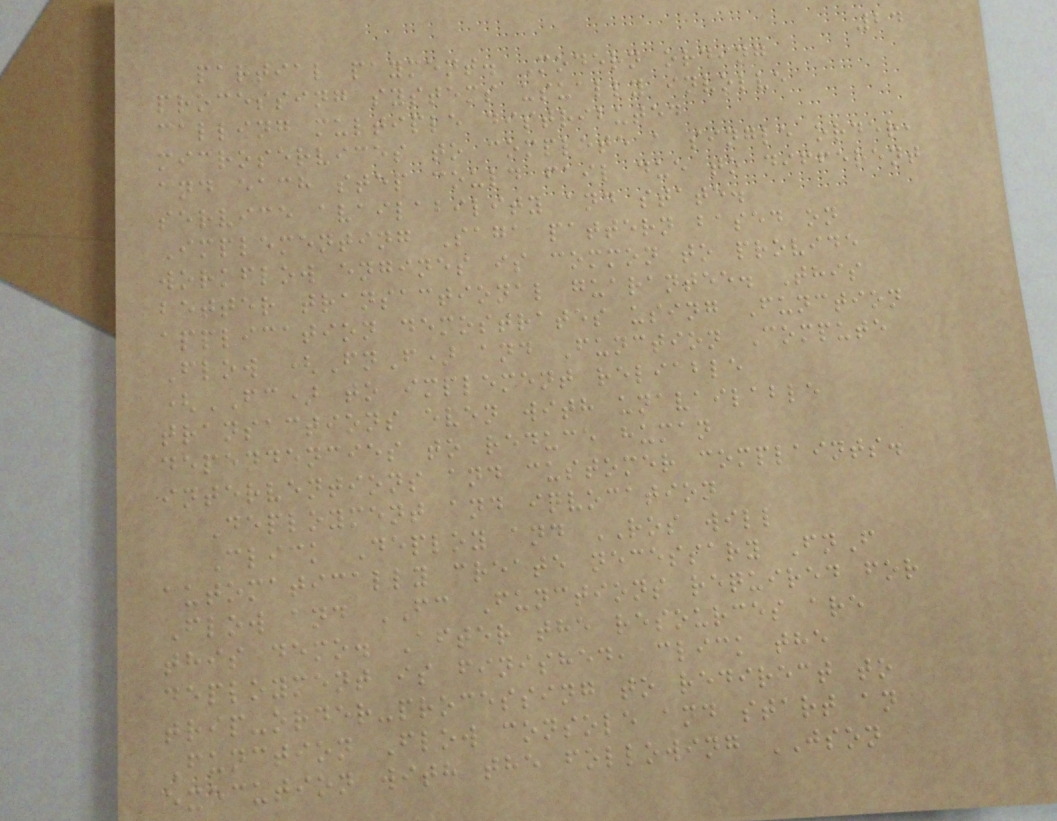24
partial payment. Modern ording
processing systems usually involve
calling multiple distributed
microservices to complete a single order,
and each step could fail due to different
service availability and state.
Implementing Saga pattern based on
workflow engines is common to provide
better transactional guarantee. This
application demostrates using Function
Flow (FnF) and Function Compute
(FC) to implement reliable
transactions even with unavailable
dependencies to reduce human
interventions and customer complaints.
Deployment and invocation
Click Deploy and ROS will
automatically create necessary FnF
Flow and FC Functions required for
this demo. After the resources are
deployment is finished, click the
trip-order-processing to redirect to
Function Flow console and start an
execution with the following JSON
